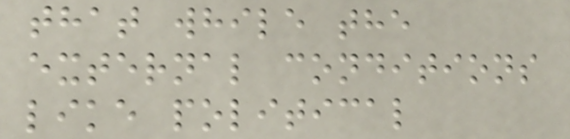that while the
external conditions
like political
